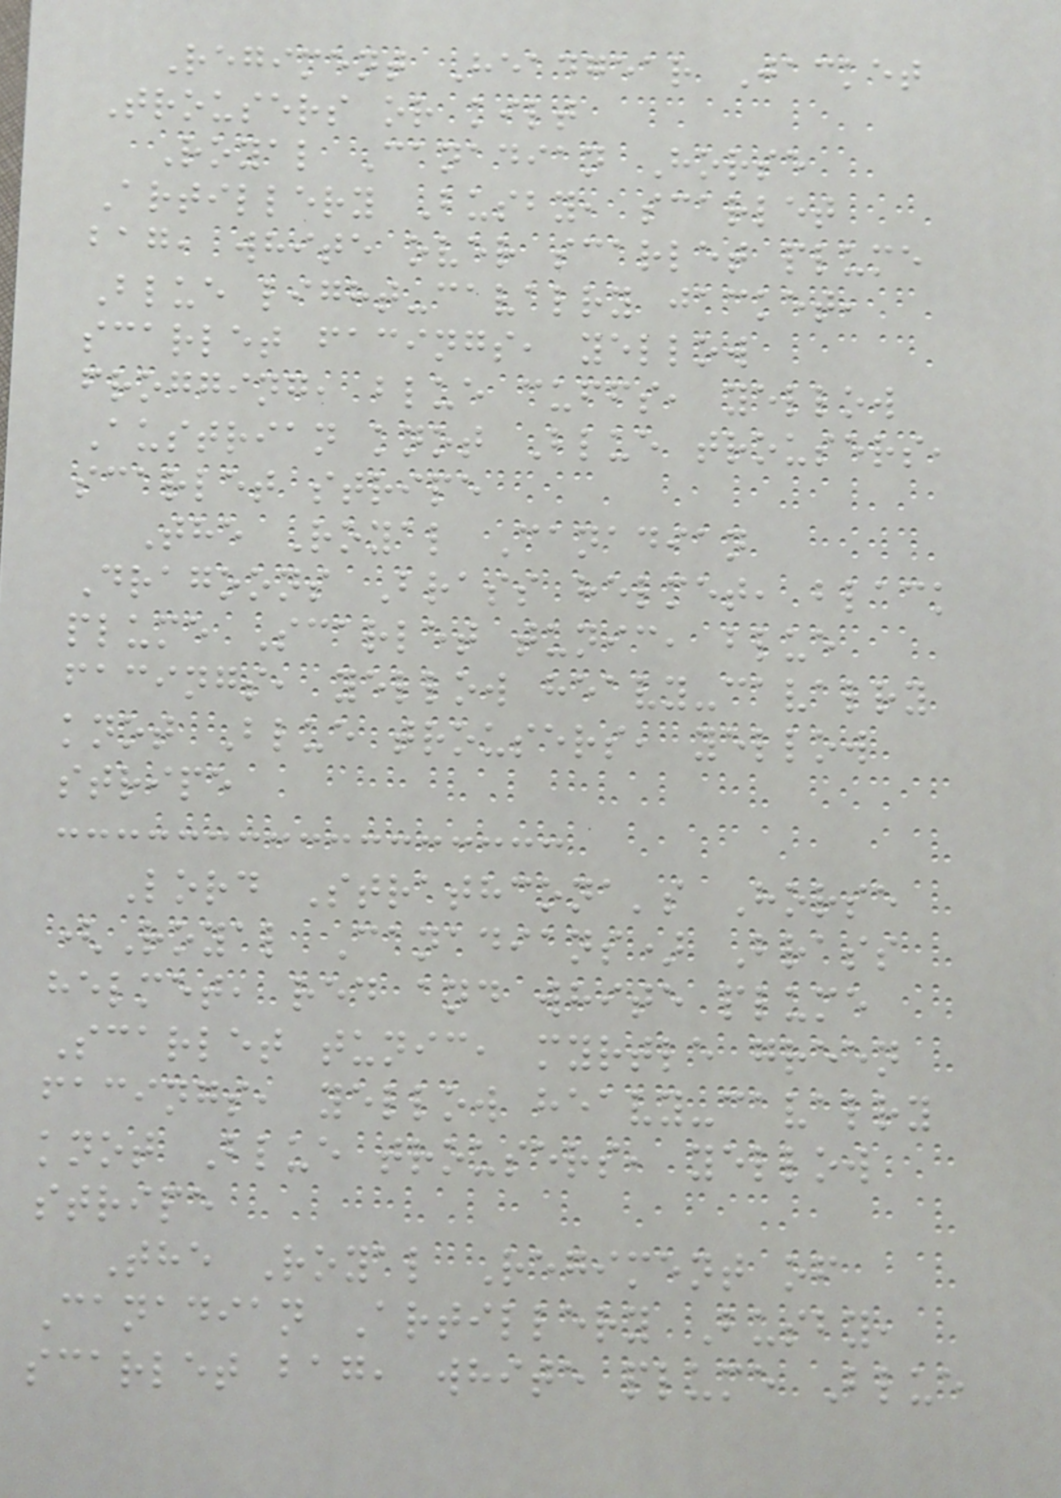Regiment Headgear Jacket
Trousers or kilt
Royal Canadian Horse
Artillery Busby, scarlet
bag, white over scarlet plume
Blue light-cavalry jacket,
scarlet facings, yellow
frogging, blue cuffs, yellow
Austrian knot Blue trousers,
scarlet stripe
The Royal Canadian
Dragoons Brass helmet, black
plume Scarlet tunic, blue
facings, yellow heavy-cavalry
knot Blue trousers, yellow
stripe
Lord Strathcona's Horse
(Royal Canadians) Brass
helmet, red and white plume
Scarlet tunic, myrtle green
facings, yellow heavy-cavalry
knot Blue trousers, yellow
stripe
The Royal Regiment of
Canadian Artillery Busby,
scarlet bag, white plume Blue
